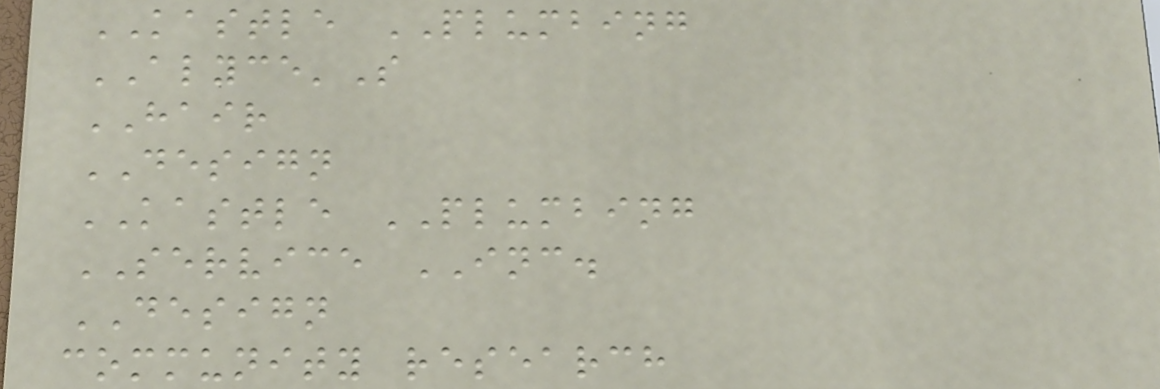KASTLE PLUMBING
ALYCE'S
HAIR
DESIGN
KASTLE PLUMBING
SERVICE INC.
DESIGN
community research
